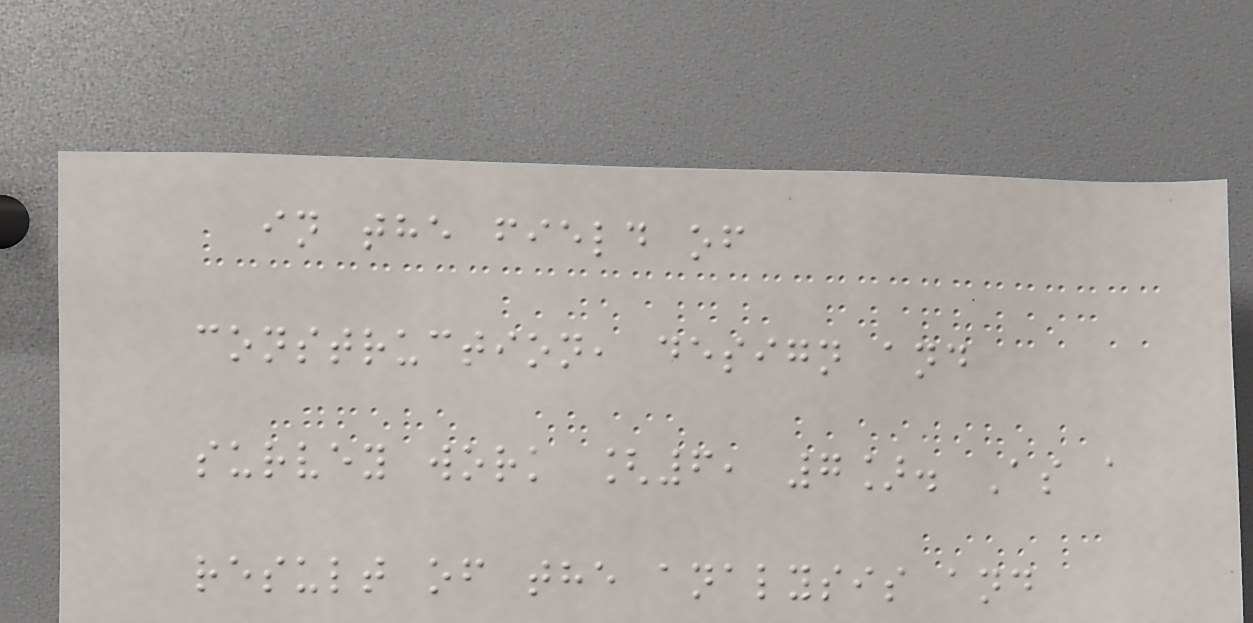in the field of
construction, design and
survey work [6, 7]. As a
result of the analysis and
